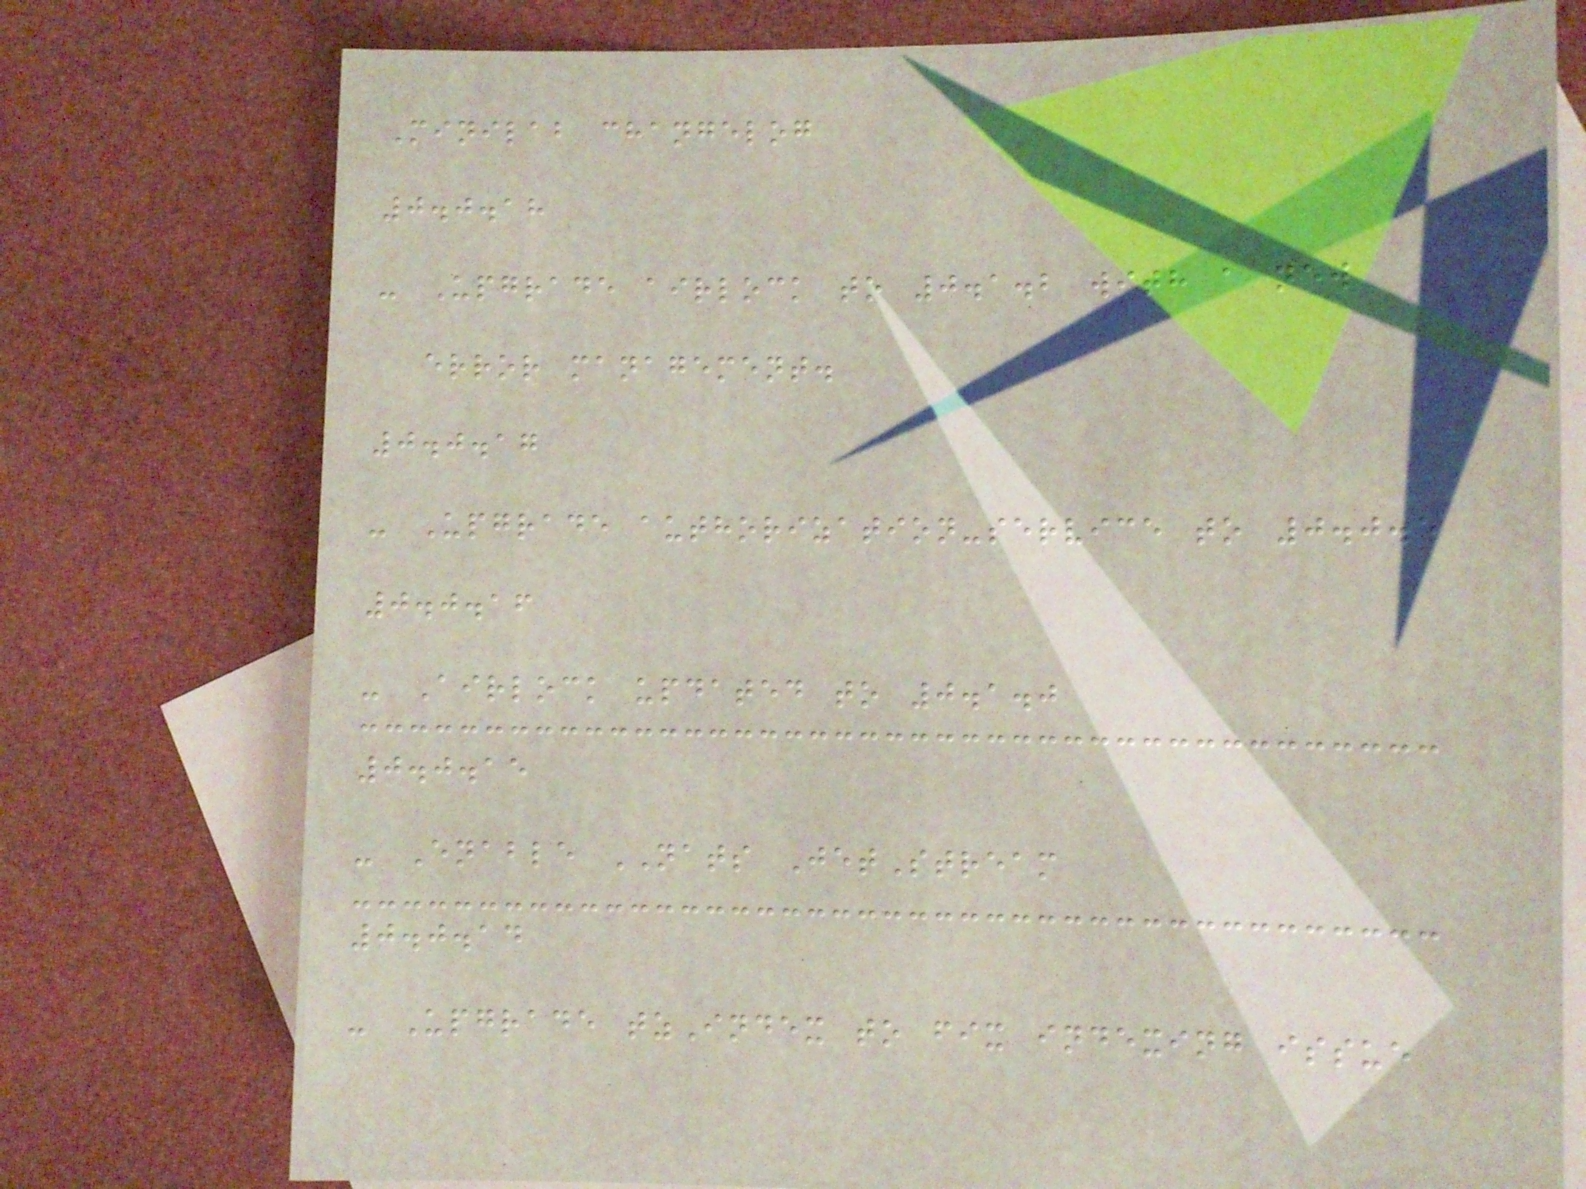Minilab changelog
0.0.18
- Upgrade airlock to 0.1.2 with a new
error management.
0.0.17
- Upgrade authorization-service to 0.0.5
0.0.16
- Airlock updated to 0.1.0
0.0.15
- Enable NATS JetStream
0.0.14
- Upgrade tzIndex to fix indexing issue
